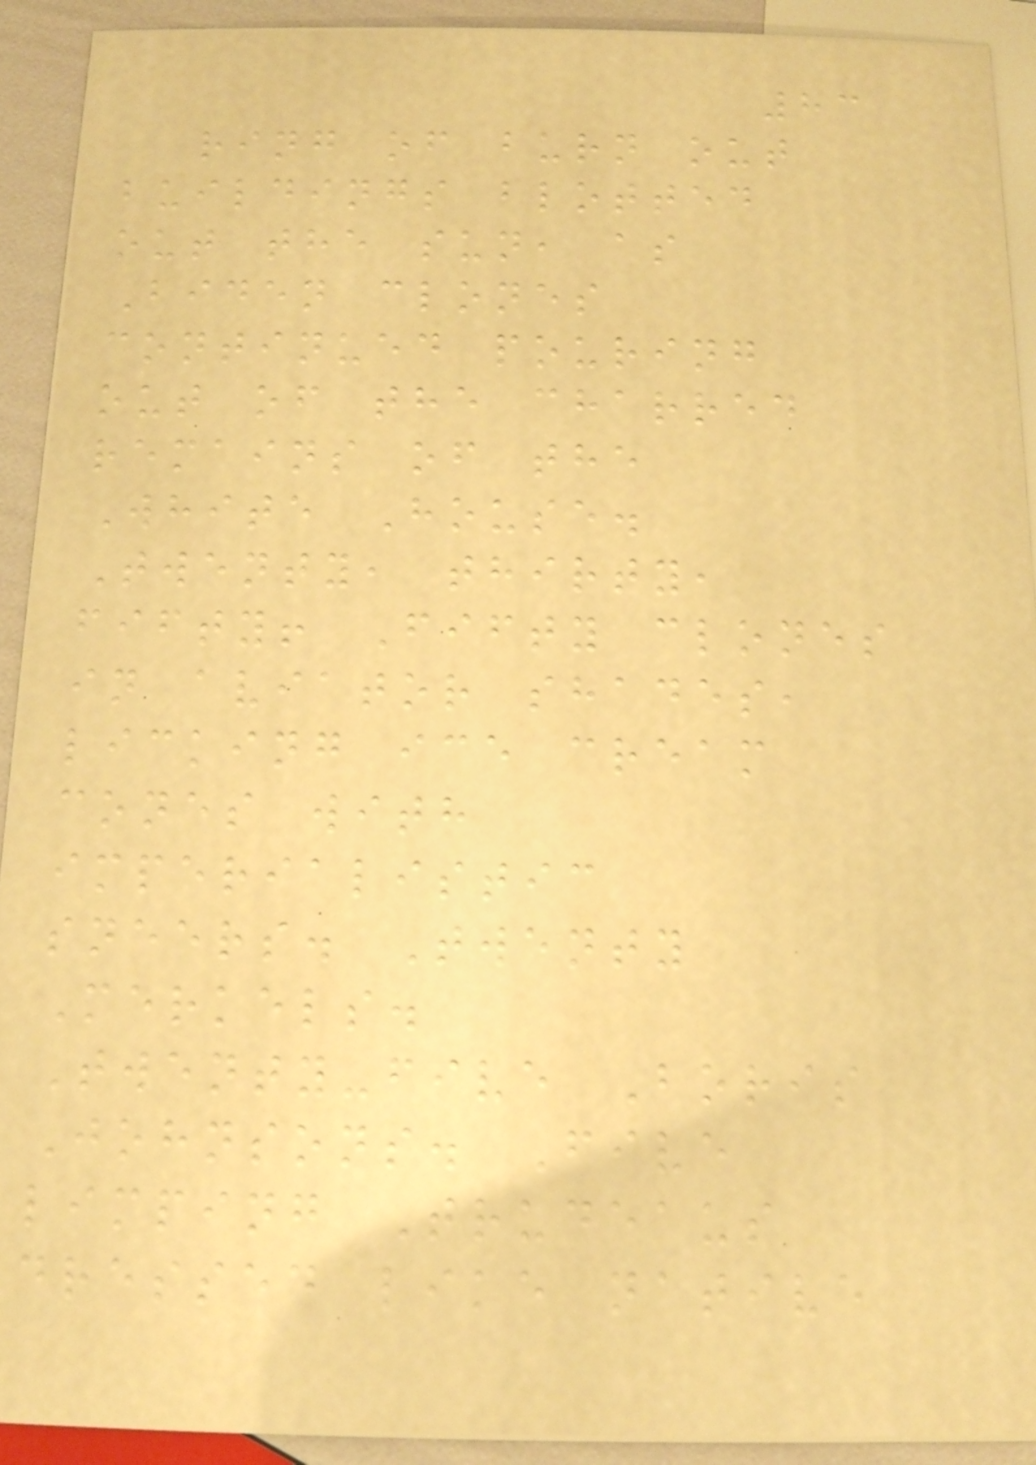83
ring of burn out
buildings blotted
out the sun, as
Biden clones
continued pouring
out of the charred
remains of the
White House.
Twenty, thirty,
fifty! Fifty clones
in aviator shades,
licking ice cream
cones with
imperialistic
sneers. Twenty
Merkels.
Twenty-five Boris
Johnsons. Five
limping Trudeaus
dressed like native
